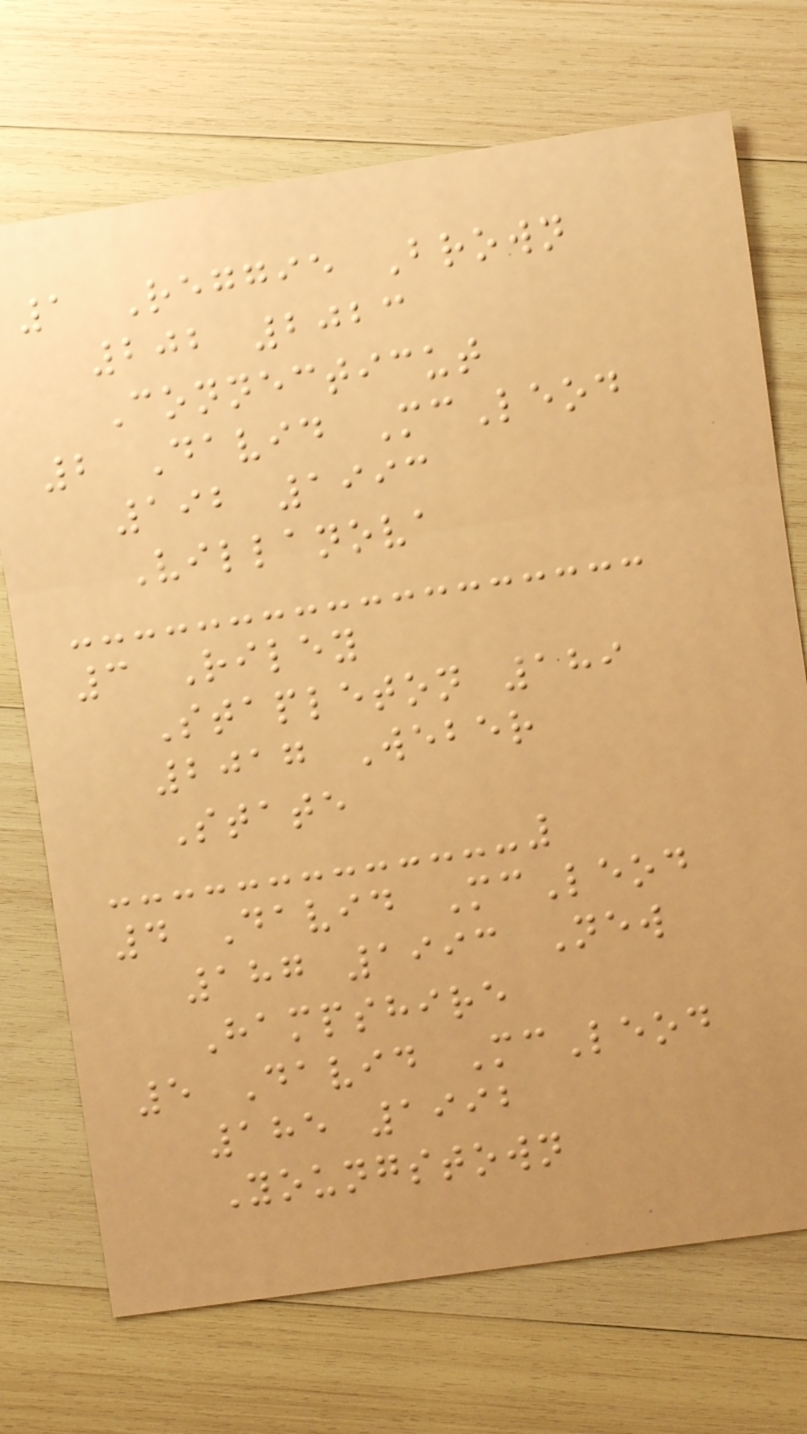1 Reggie Brown
202 2023
Connecticut
2 David McLeod
192 1993
Villanova
3 Riley
Stapleton 189
2017 Weber
State
4 David McLeod
187 1993 New
Hampshire
5 David McLeod
185 1992
Youngstown
